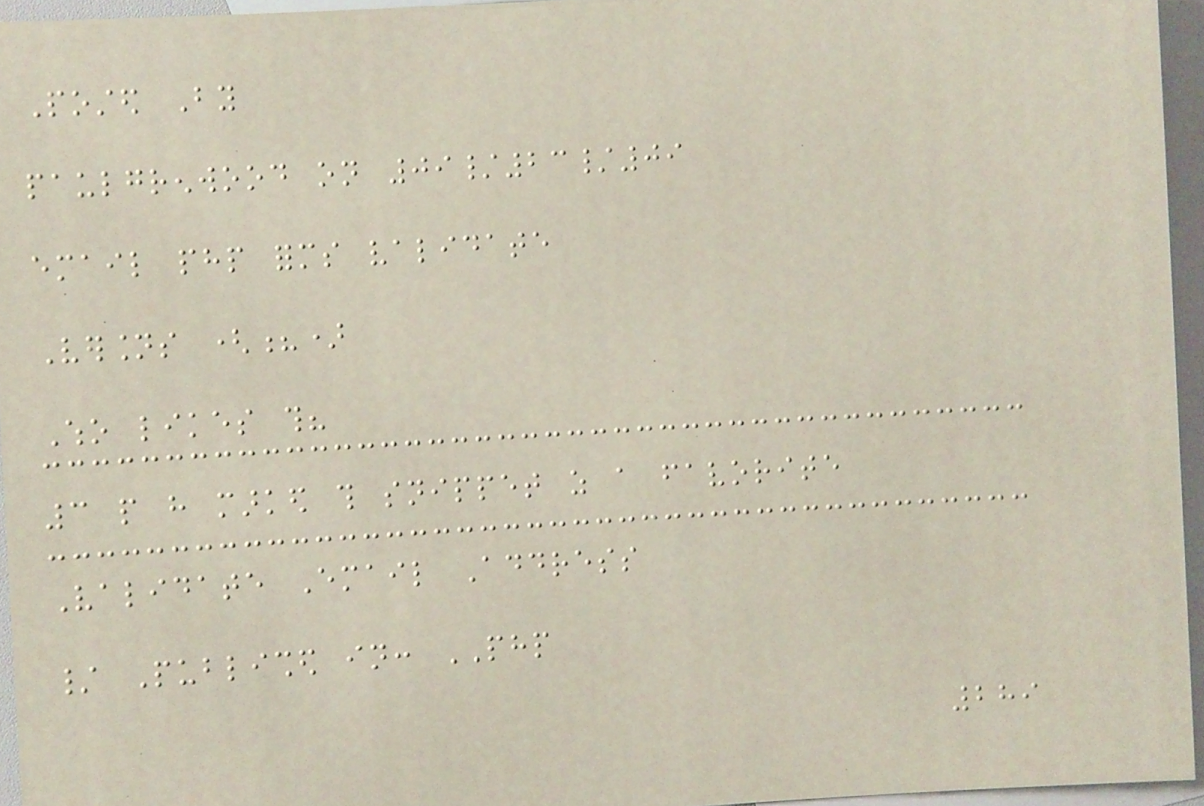Posted By
paulgrenwood on 09/23/09
email php forms validate
Versions (?)
Who likes this?
3 people have marked this snippet as a favorite
Validate Email Address
/ Published in: PHP
289
